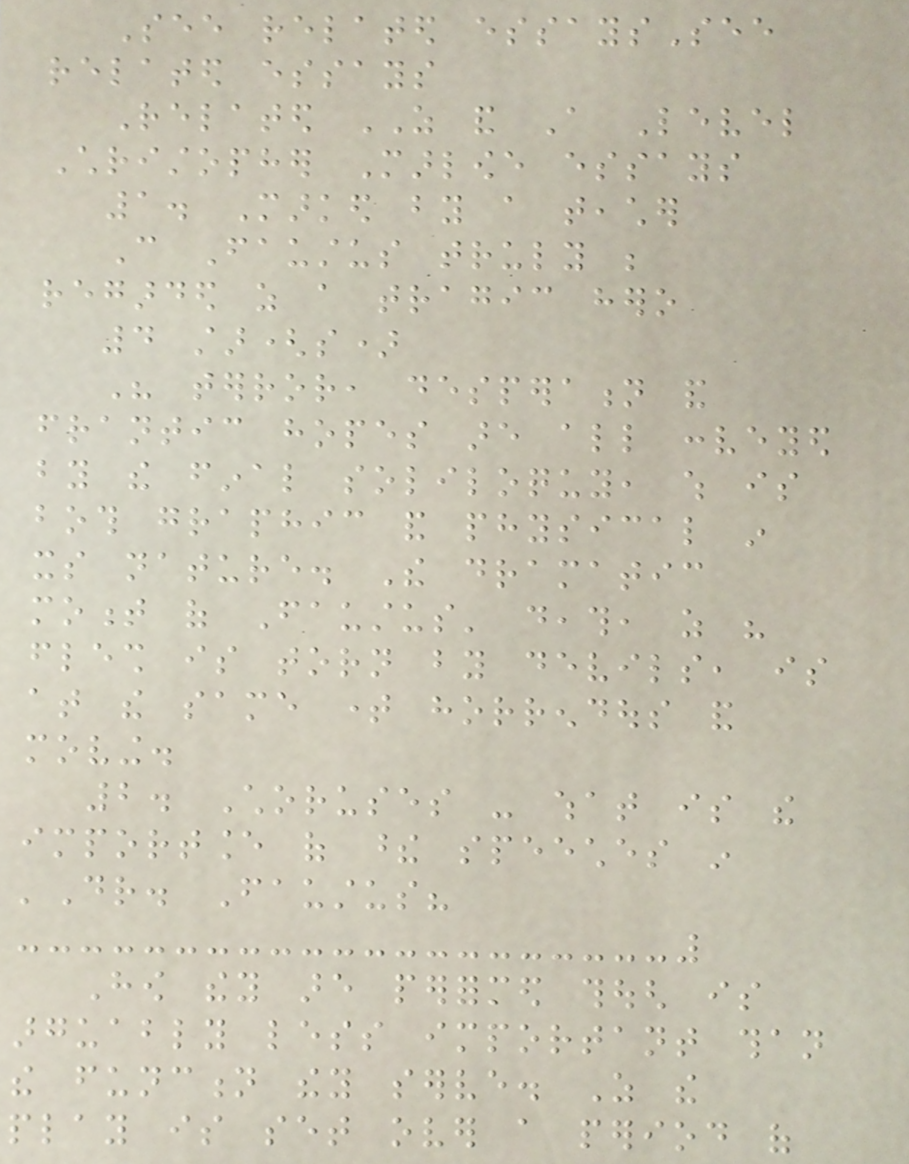See related essaysSee
related essays
Related AS and A Level
Christopher Marlowe essays
1. Marked by a teacher
Can Faustus truly be
regarded as a tragic hero
4 star(s)
His terror, desperation and
frantic hopes are all conveyed
by the final soliloquy, which is
both graphic and physical in
its nature. The dramatic
moment of Faustus' death, as his
flesh is torn by devils, is
at the same time horrendous and
moving.
2. Choruses - what is the
importance of these speeches in
'Dr. Faustus?
How they are performed though is
arguably less important than
the function they serve. As the
play is set over a period of
